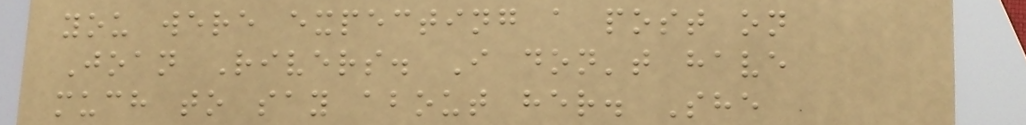you were expecting a post on
Joan Rivers. I don't have
much to say about her. She
